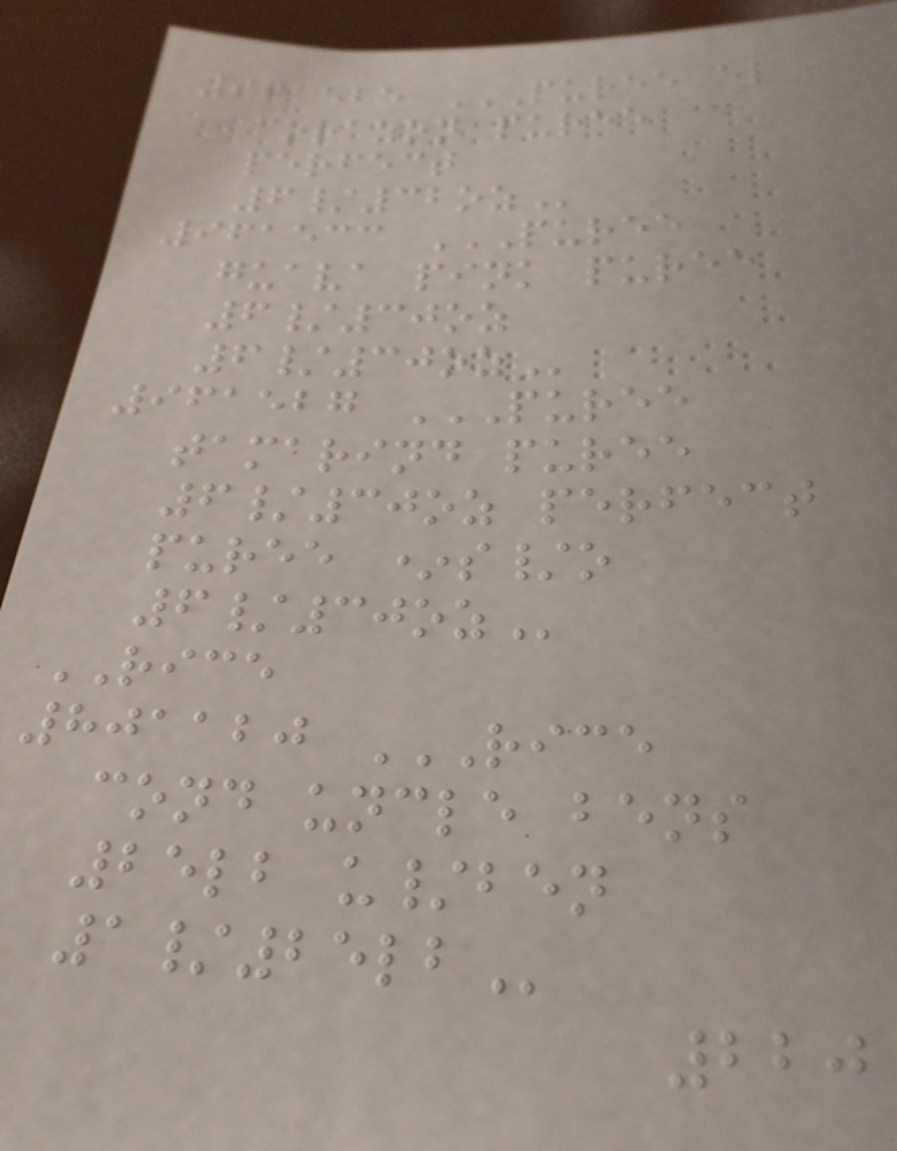961525 PUREE EL
CORAZON PUREE
PERFECT
6/32OZ
961533 PUREE
GUAVA PINK PUREE
6/30OZ
6/30OZ
961527 PUREE
TAMARIND PUREE
6/30OZ PERFECT
PUREE *S/O
6/30OZ
RICE
801120 RICE
COND UNCLE BENS
25LB U/BEN
1/25LB
220
